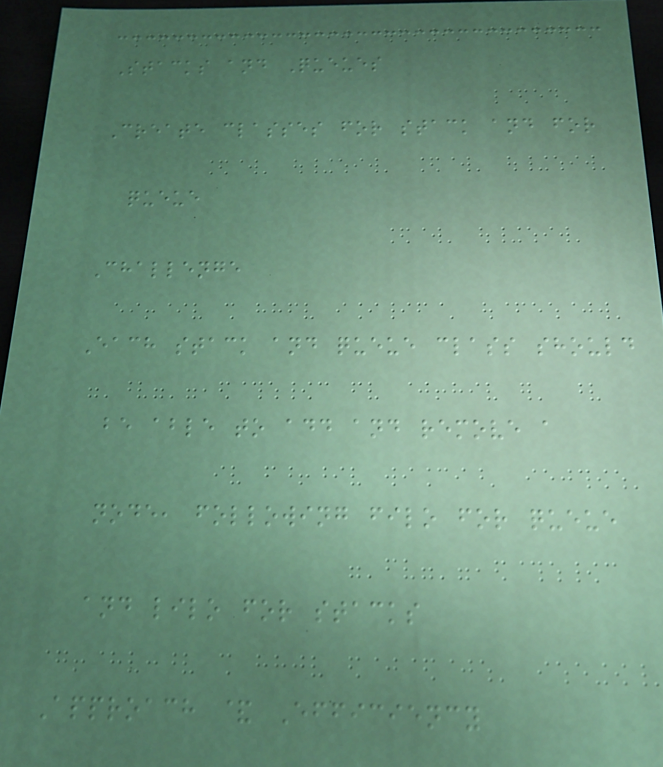Stacks and Queues
Create classes for stack and for
queue
Challenge
Each stack and queue class should
be able to add and remove a
node, following filo for queue
and lilo for stacks
Approach & Efficiency
